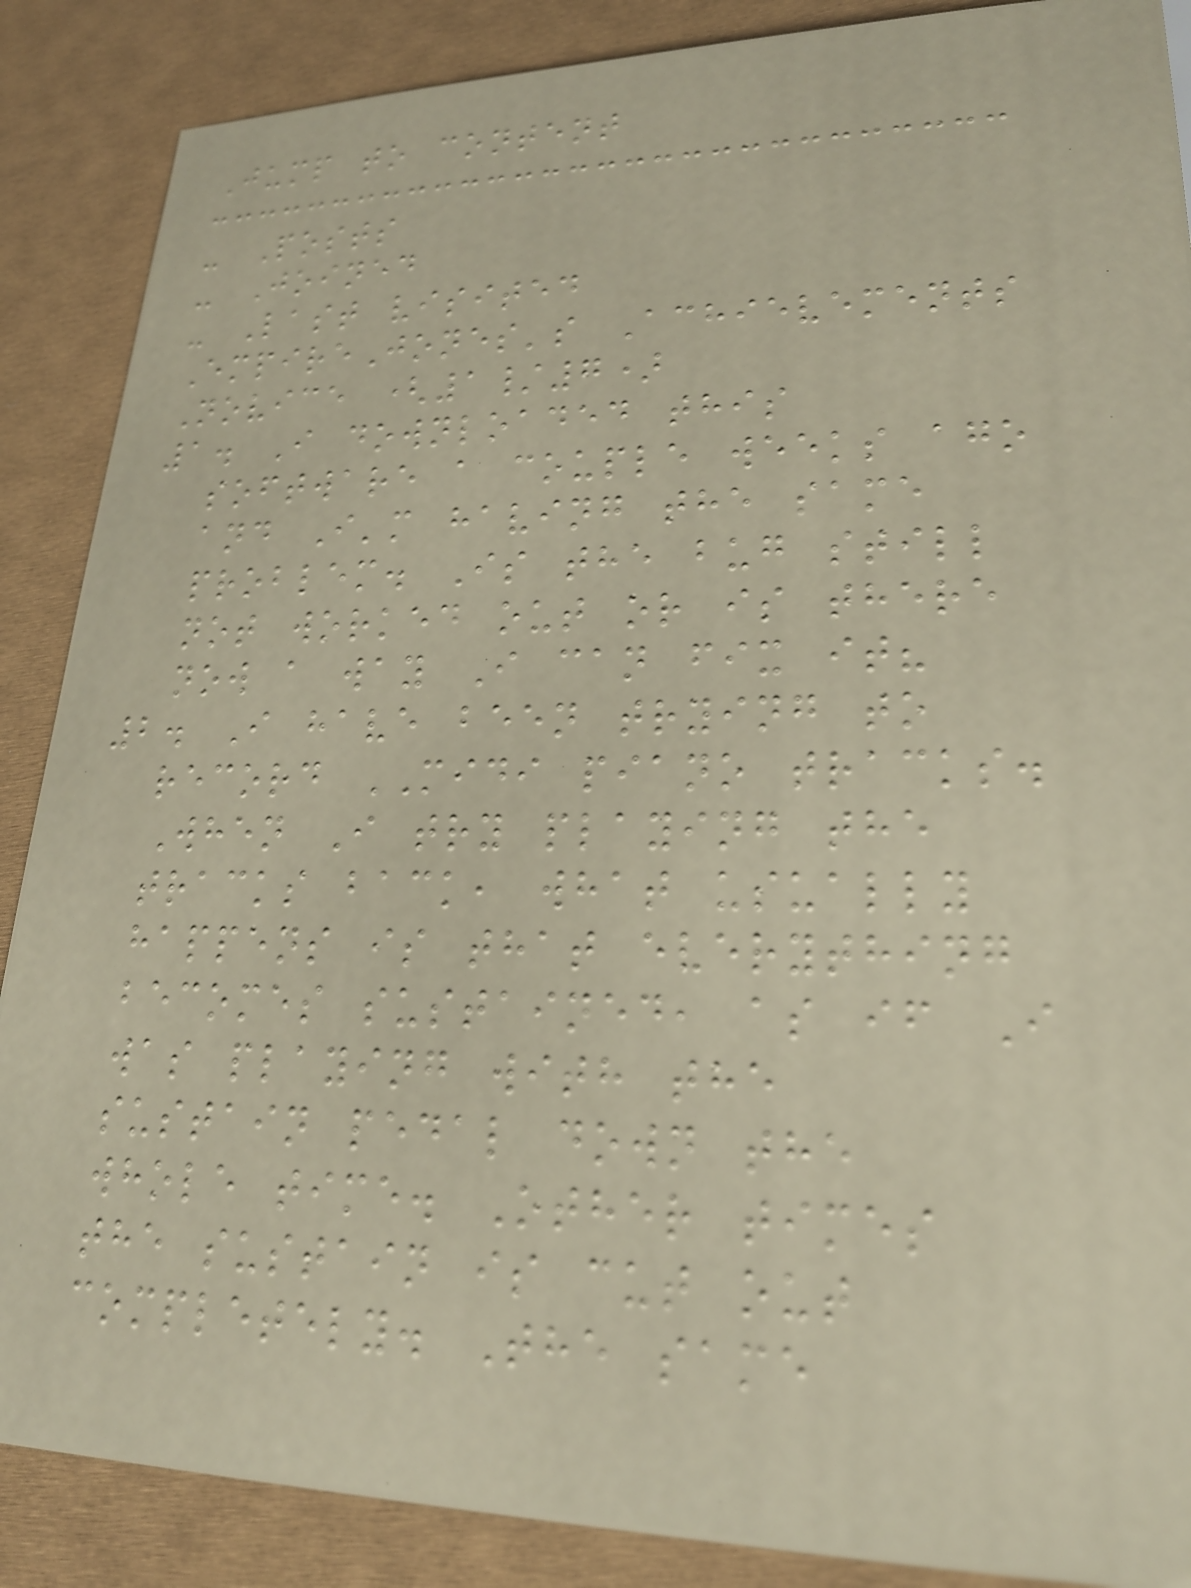Jump to content
- Posts
- Joined
- Last visited
EmpireJones's Achievements
Novice (1/7)
1. I downloaded this
software a couple weeks ago
and I'm having the same
problem. Is the bug still
not worked out or is there
now a way I can fix it?
2. I have been trying to
record MIDI piano tracks.
When I try playing the
tracks back, what usually
happens is that everything
becomes sustained, as if I
was playing with the
sustain pedal down the
whole time. Other times
the sustain is cut out
completely. The same
